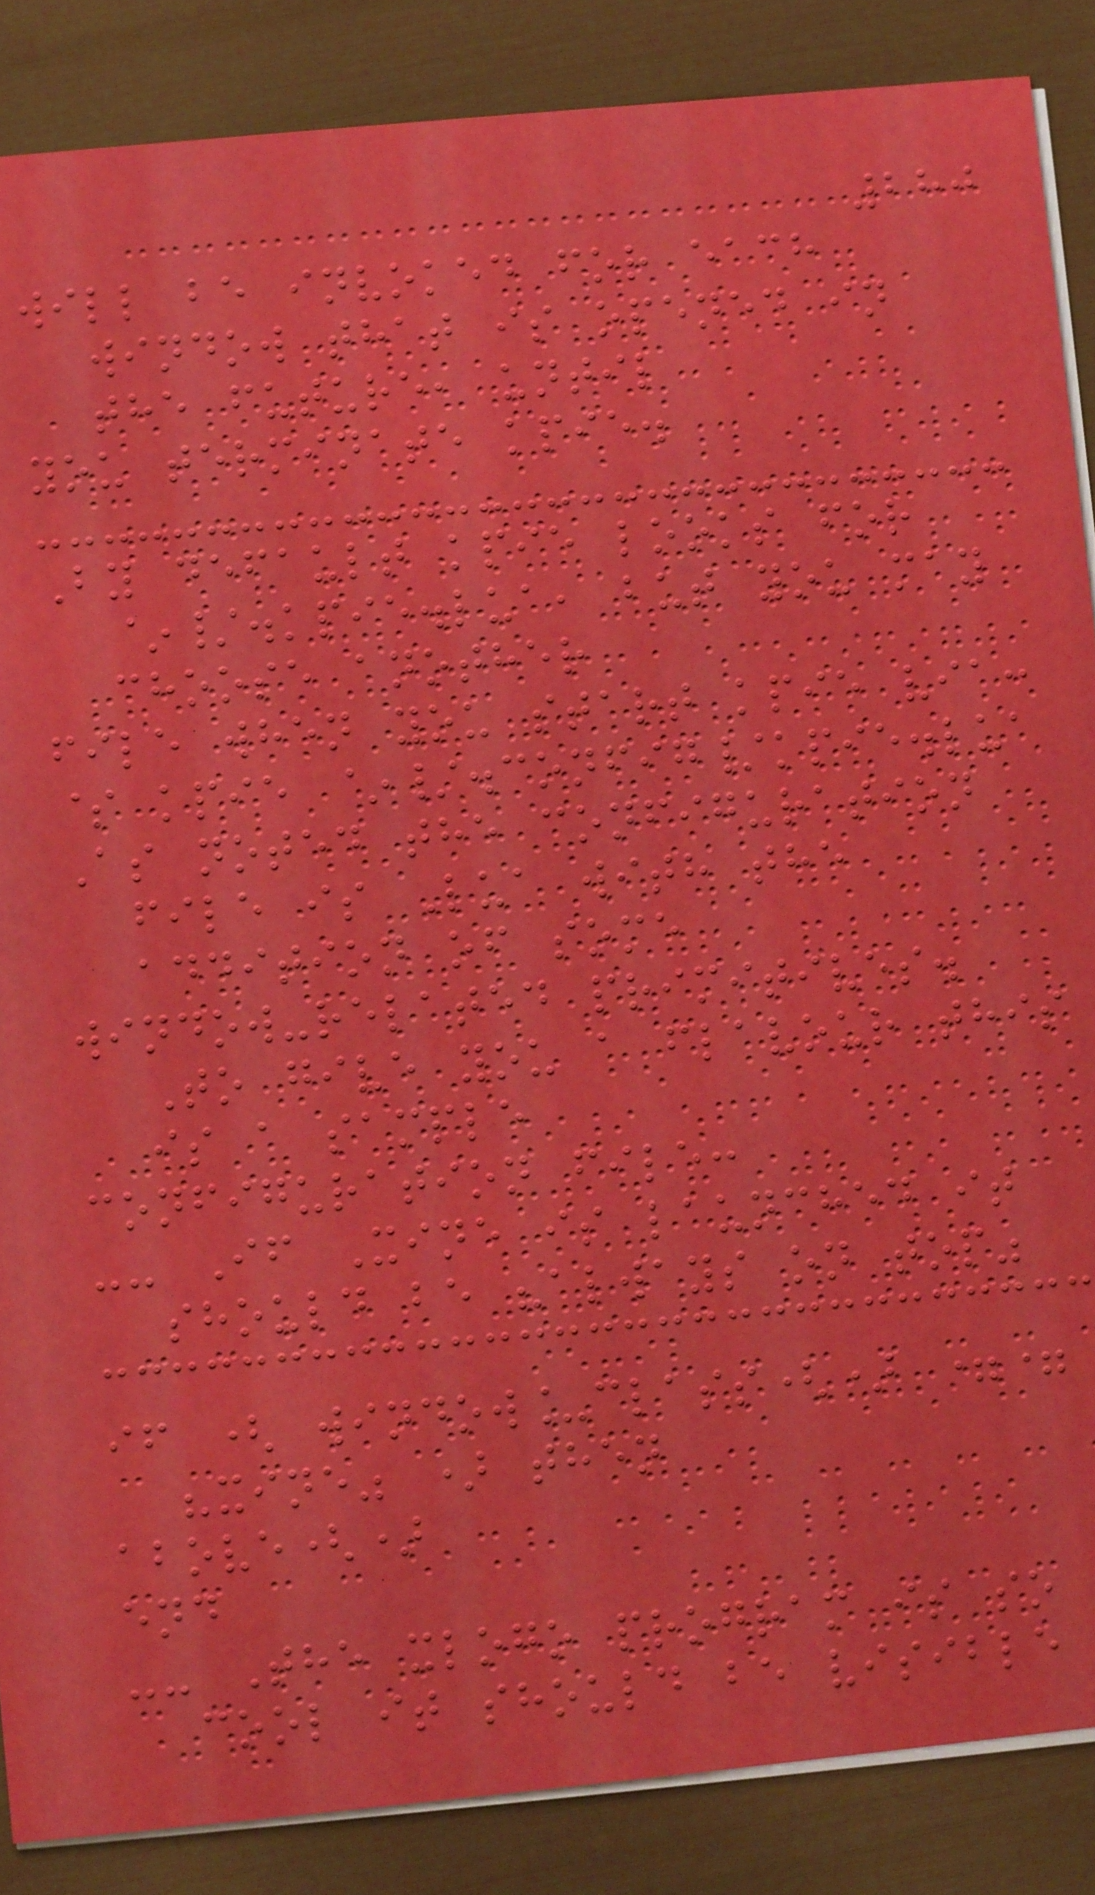280
will be invoked for each
window that is opened in
the future, until
you terminate kpie.
By default kpie looks for
~/.kpie.lua, but you may
choose another
file when you start kpie via:
$ kpie ~/.config/kpie.lua
As noted the configuration
file is Lua with the
addition of some
window-related primitives.
To give you a flavour this
is a sample
configuration file:
-- If Xine is launched it
should be "always on top"
if ( window_class() ==
"xine" ) then
above()
end
-- The xlogo program is so
cool it should be visible
